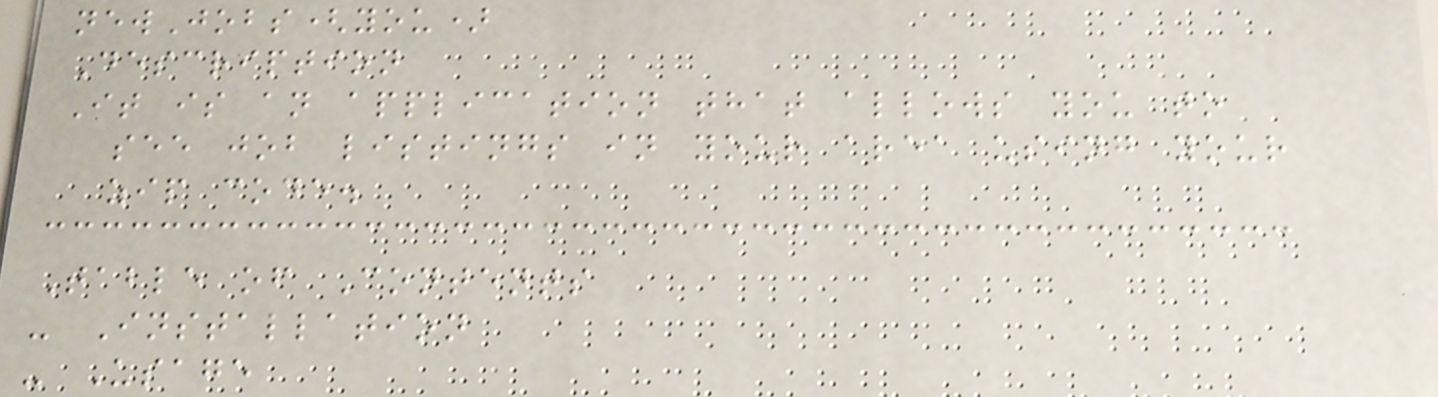newJobs(you)
Description
It is an application that allows you to
see job listings in your area using your
zip code.
Table of Contents
- Installation
- Usage
